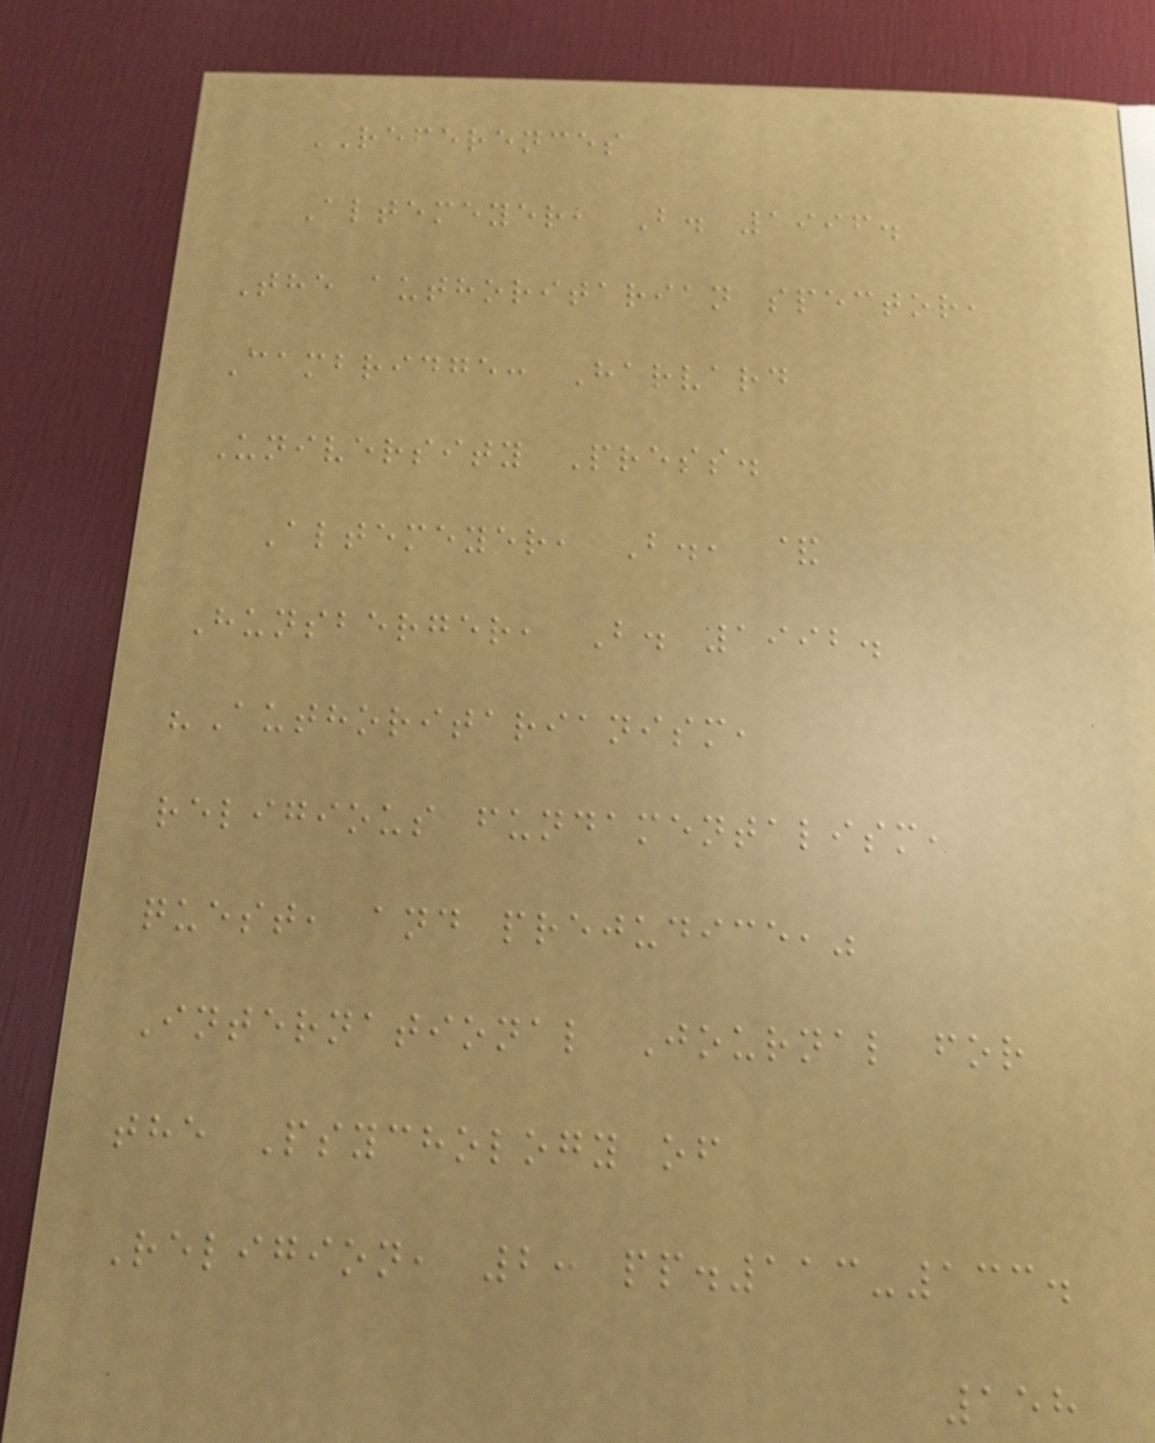REFERENCES
Altemeyer, B. 1996.
The authoritarian spector,
Cambridge: Harvard
University Press.
Altemeyer, B., &
Hunsberger, B. 1992.
"Authoritarianism,
religious fundamentalism,
quest, and prejudice,"
International Journal for
the Psychology of
Religion, 2: pp.113-133.
158
